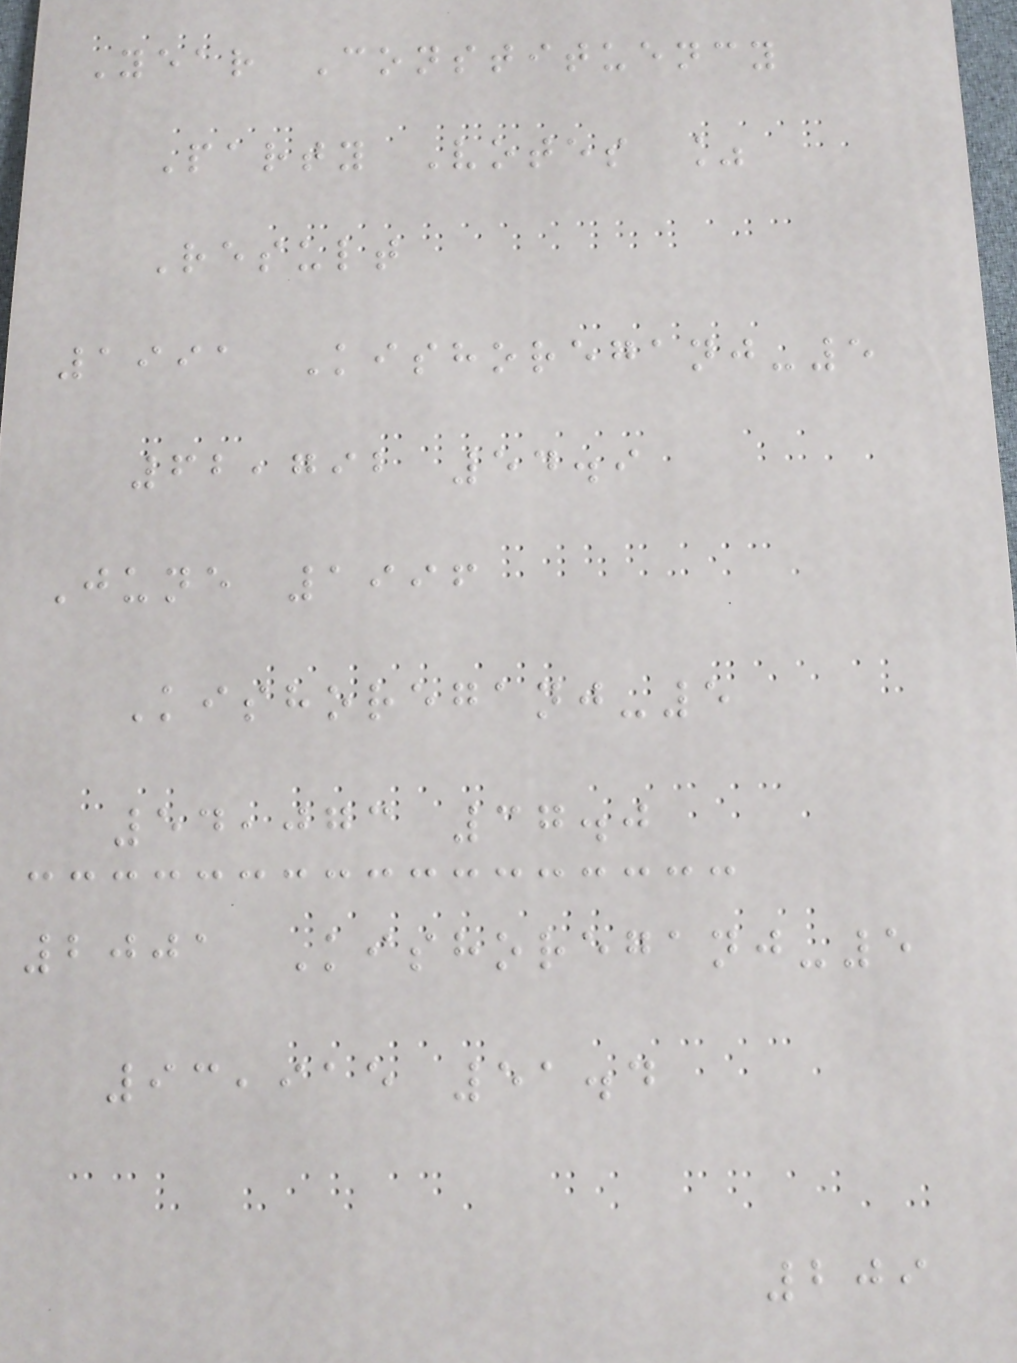Year Constituency
Party Votes %
Result
1991 Kishoreganj-5
62,792 54.9
June 1996
Kishoreganj-5
54,073 37.0
2001 Kishoreganj-5
93,915 51.4
209
